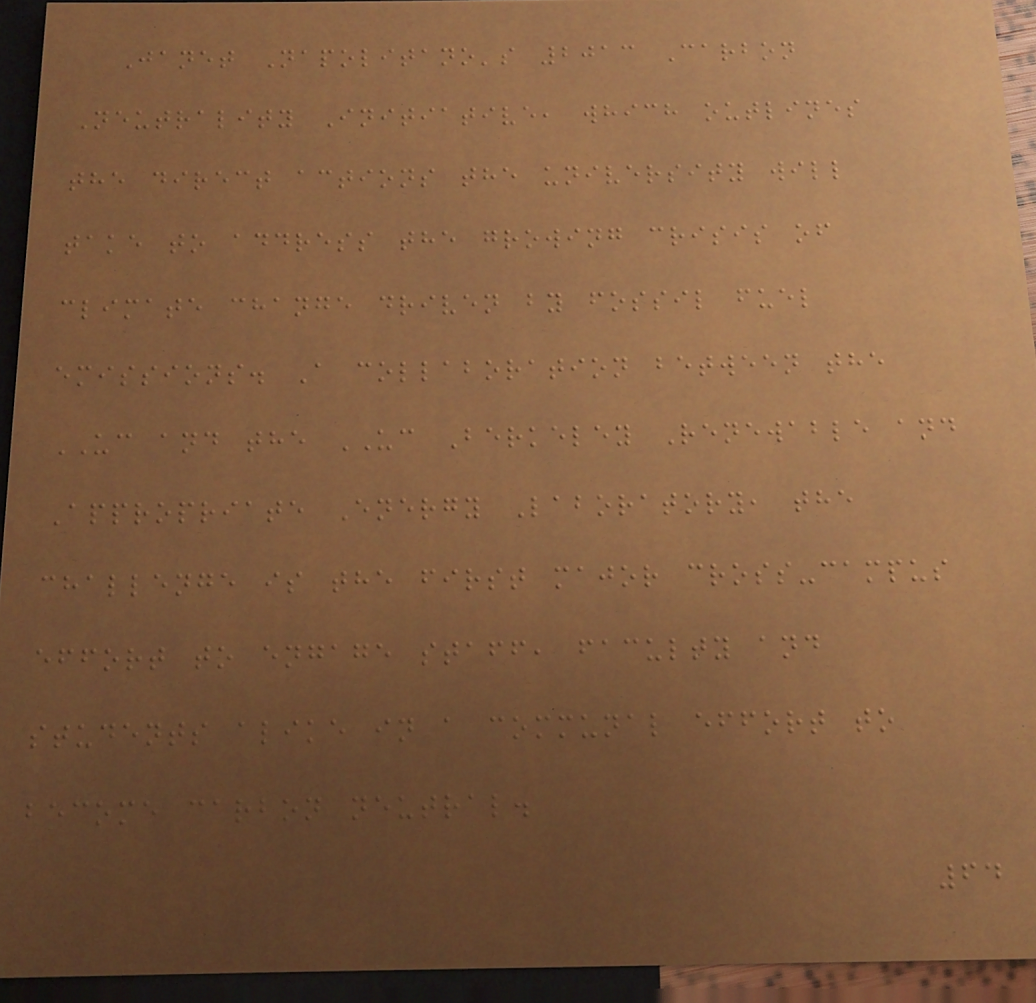Janet Napolitano's 2013 Carbon
Neutrality Initiative, which outlines
the direct actions the university will
take to address the growing crisis of
climate change driven by fossil fuel
emissions. A collaboration between the
UC and the UC Berkeley Renewable and
Appropriate Energy Laboratory, the
challenge is the first major cross-campus
effort to engage staff, faculty and
students alike in a communal effort to
become carbon neutral.
64
